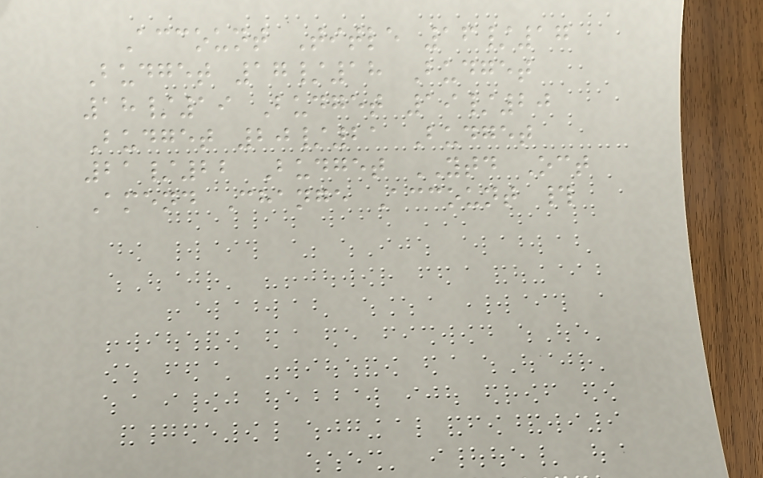Account Title 16/17
Budget 17/18 Budget
18/19 Budget 19/20
Budget 20/21 Budget
21/22 Budget YTD Oct
Amend Change Account #
